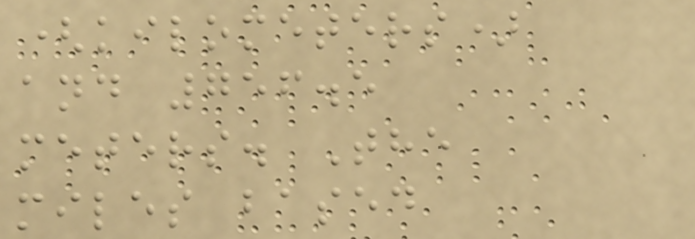(kilometers)
and 756.5
meters. The
miles based
